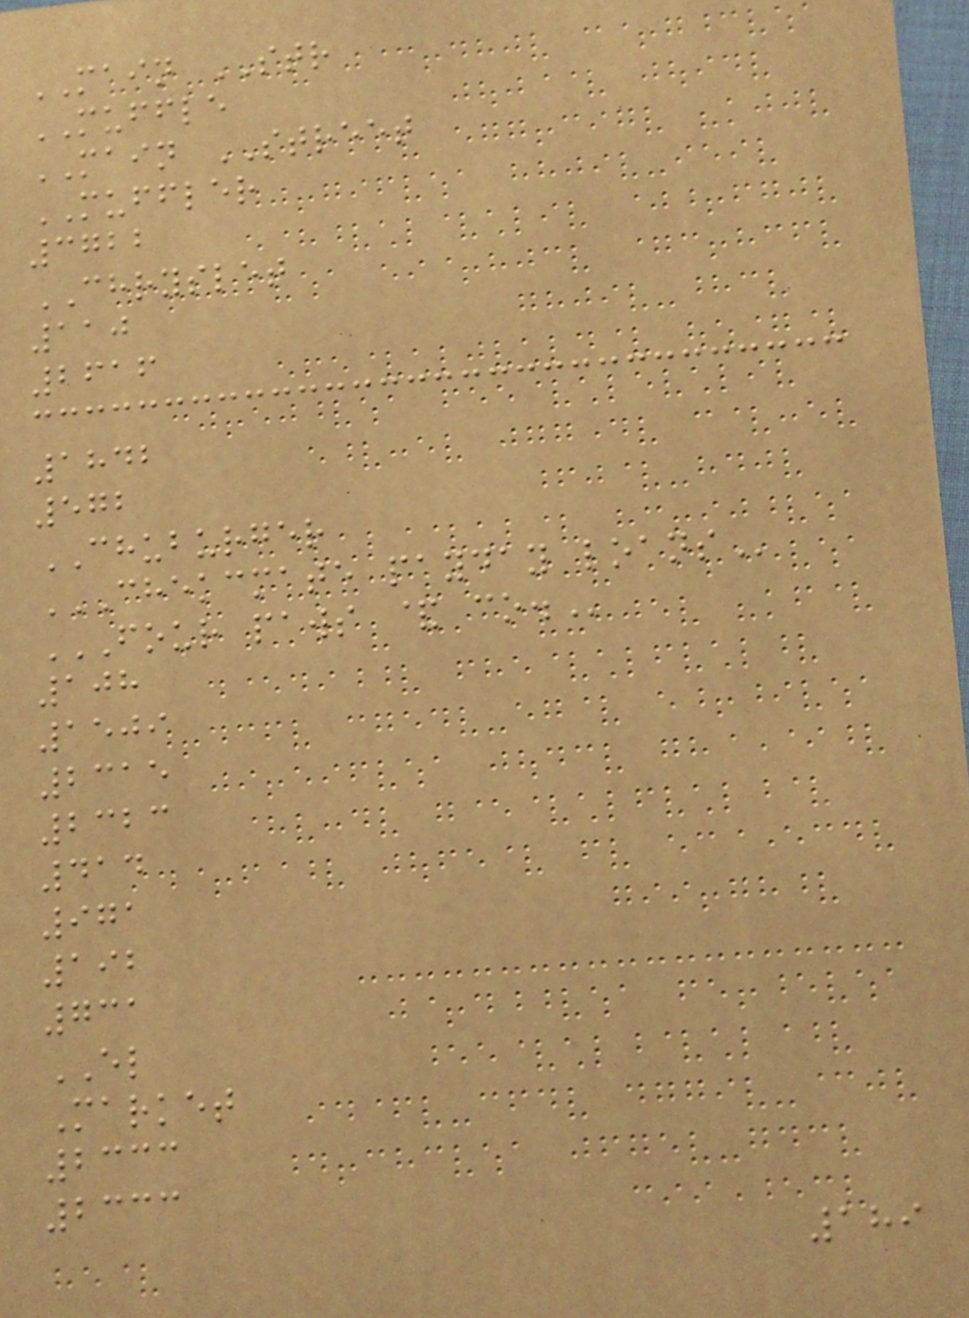MAIN STR
MUFFLE
MAIN STREET
MUFFLER
3722
CHRYSLET
110
2616
1842
572
CHUBURGER
CHEKCMATE PAYDAY LOANS
FOUR PAWS & CO.
108
1509
2315
2323
414
971
192
731
EL
Market
2333
2333
189
